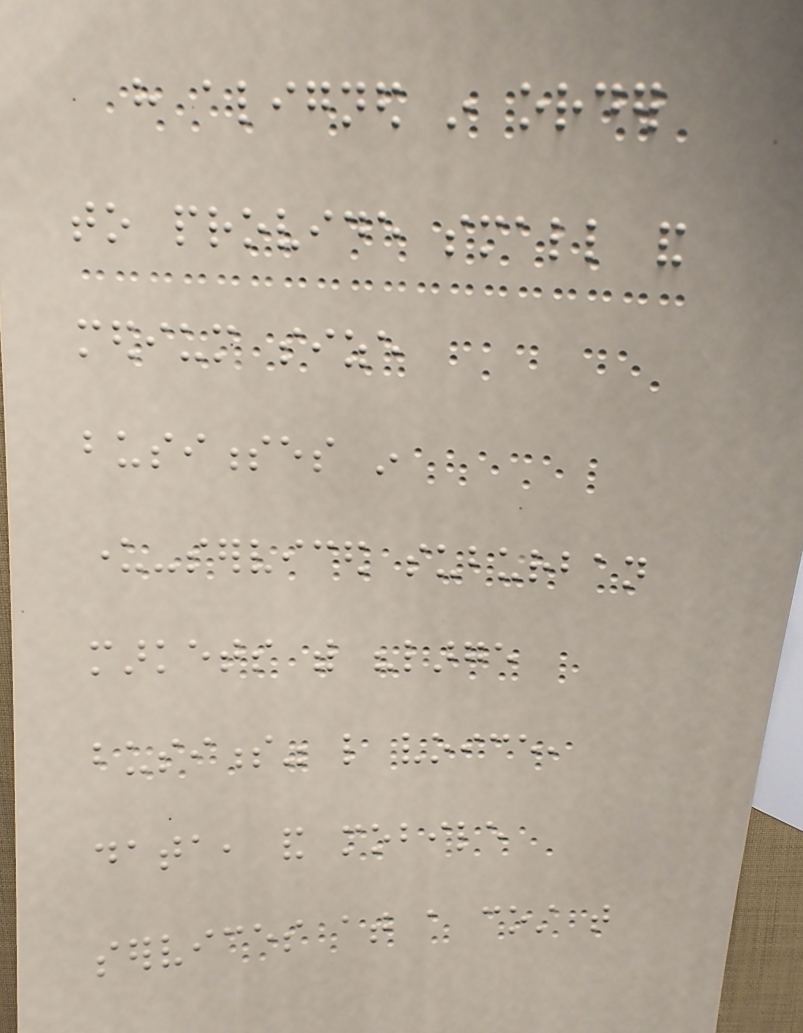have aligned in order
to provide small and
medium size
businesses in
under-serviced suburban
markets with "large
business" like voice,
data, and mobile
services at a cost that
